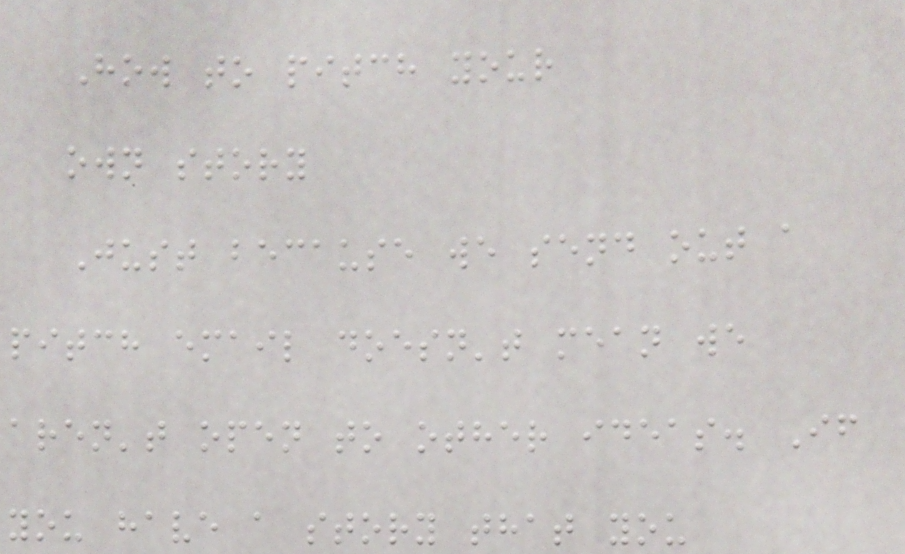How to pitch your
own story
Just because we send out a
pitch email doesn't mean we
aren't open to other ideas. If
you have a story that you
